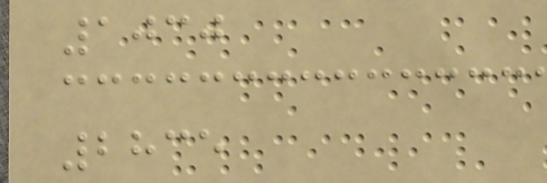1030
2835
